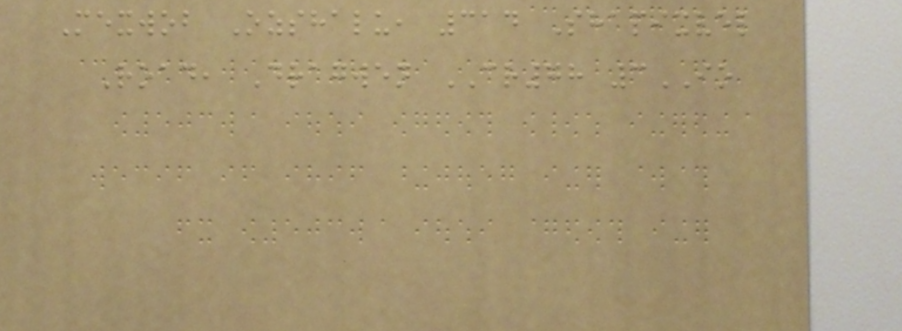Mexwob Ozshalu, 314 Shapixvel
Road, Dragwen CR78 3IO
